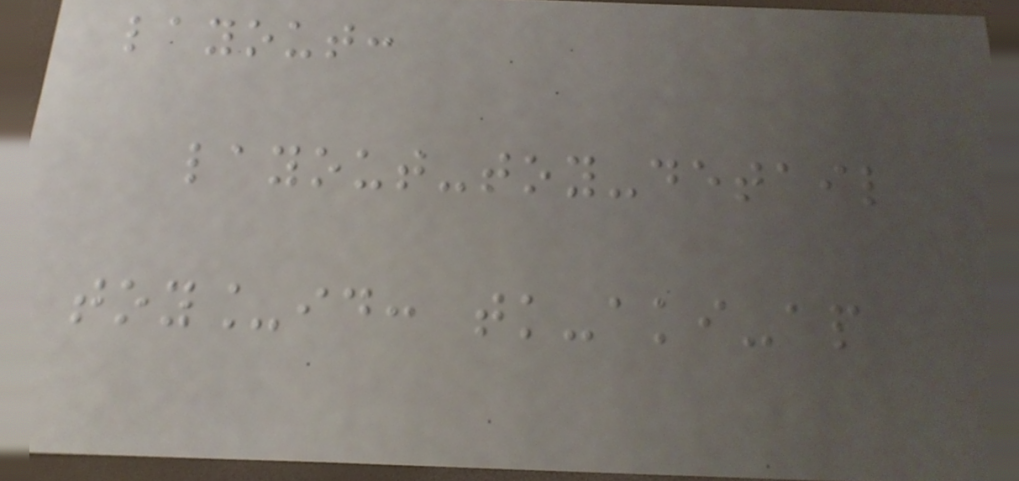layout:
layout-toy-detail
toy_id: tk-aki-ap
